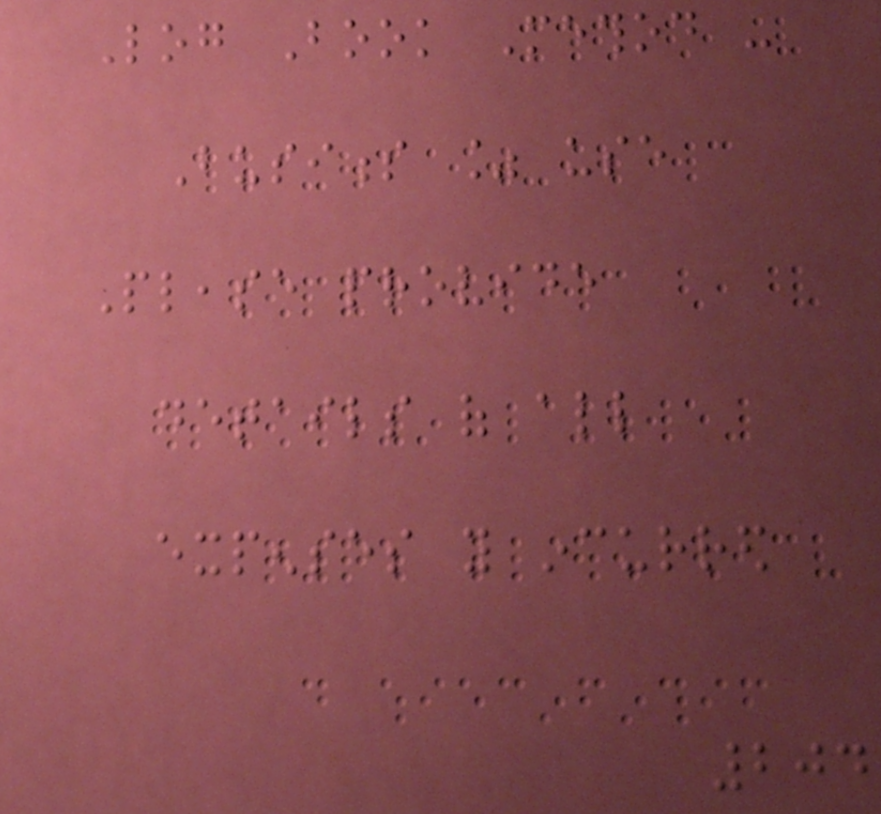Log Book Method -
Business % use
Please provide
details of all
expenses you incurred
204
